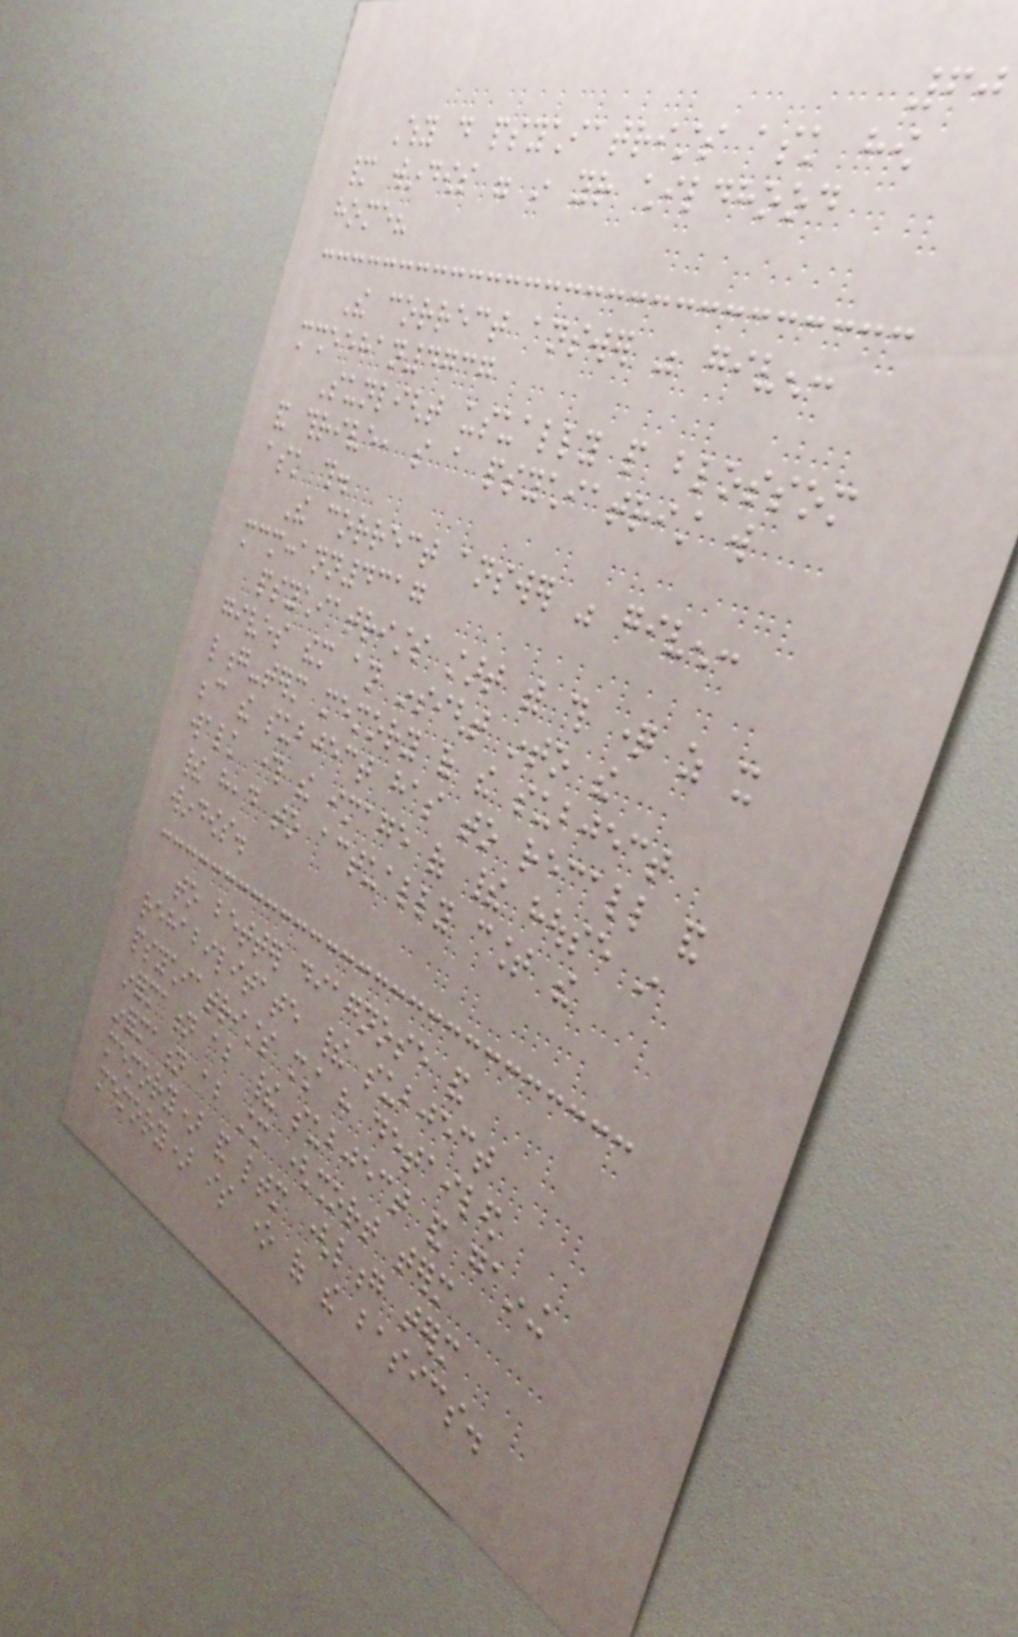60
Why do psychiatrists ask how
many windows were in your childhood
home?
The correct answer was given:
msheehan4737
Sunlight usually people blossom
and thrive, so a psychiatrist will
ask this.
The correct answer was given:
mcmccann4317
psychiatrists start with this question as it
gives them an insight into the
long-term memory of the subject
because the subject has to recall and
walk through the image of their house in
their head to actually count the
windows.
to better diagnose and
rehabilitate their subject
psychiatrists must have detailed
information about their subject and gaining
information about stm (short term
memory) and ltm (long term
memory) is one of the basics.
